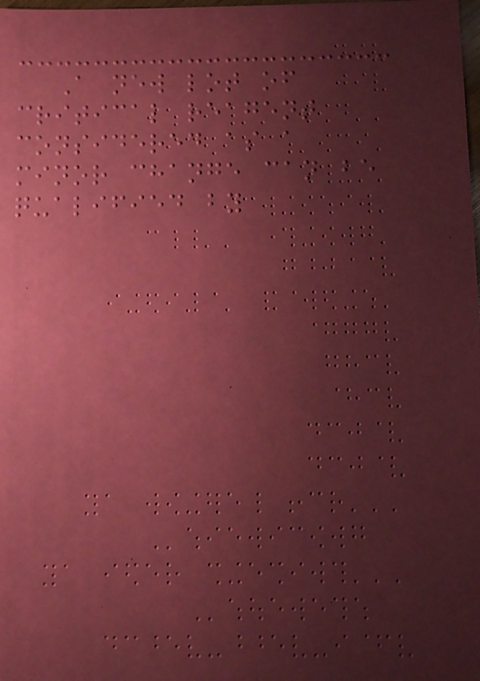A new lot of
critical reagent
considered as a
minor change can be
qualified by
